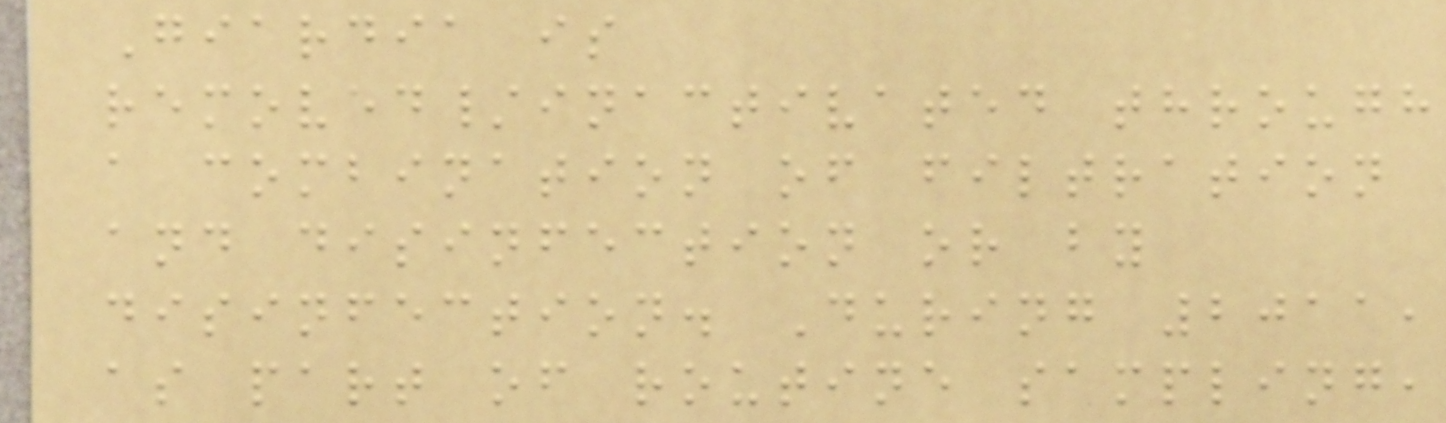Giardia is
removed/inactivated through
a combination of filtration
and disinfection or by
disinfection. During 2011,
as part of routine sampling,
